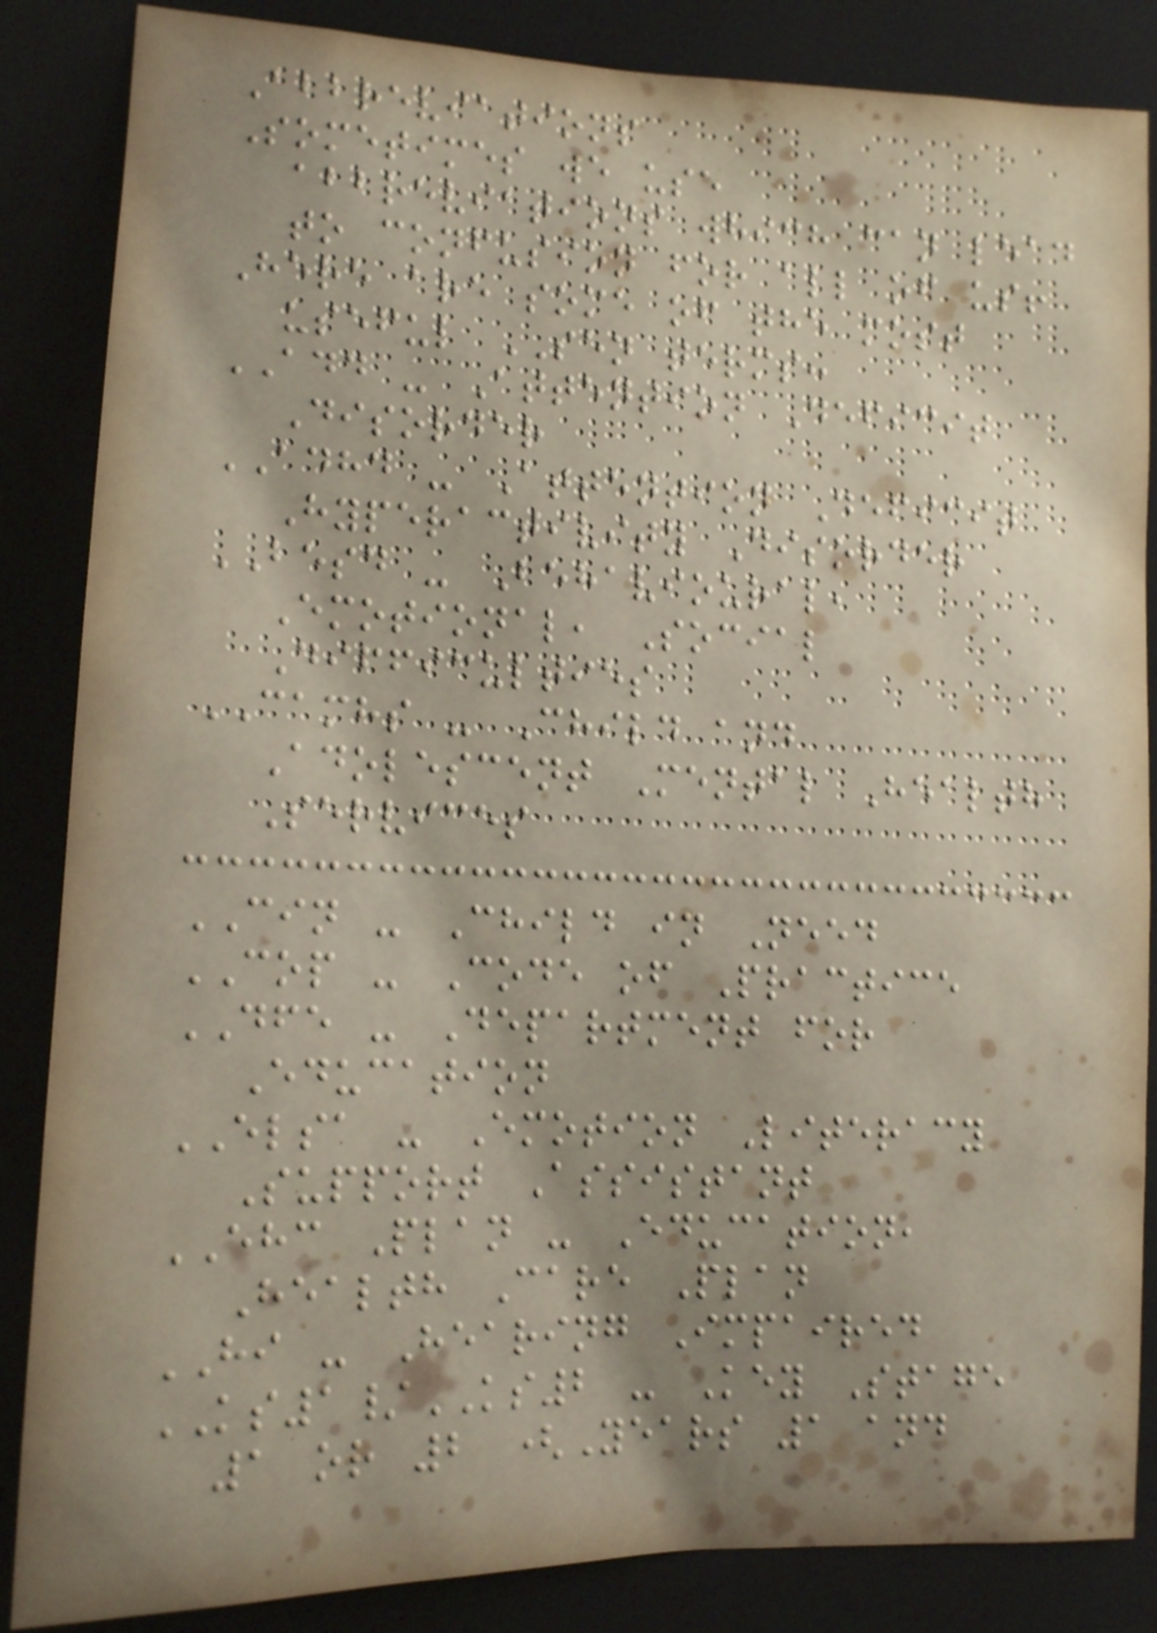Abbreviations
Sometimes we use
abbreviations which can lead
to confusion for all of us!
Here are some of the most
useful SEN terms:
ADD - Attention Deficit
Disorder
ADHD - Attention Deficit
Hyperactivity Disorder
BESD - Behavioural,
Emotional, Social
Difficulties
CAMHS - Child and
Adolescent Mental Health
Services
CIN - Child in Need
COP - Code of Practice
DFE - Department for
Education
ELSA - Emotion Literacy
Support Assistant
EHC Plan - Education,
Health Care Plan
HI - Hearing Impaired
KS1/KS2 - Key Stage
1 or 2 (Years 1 and
